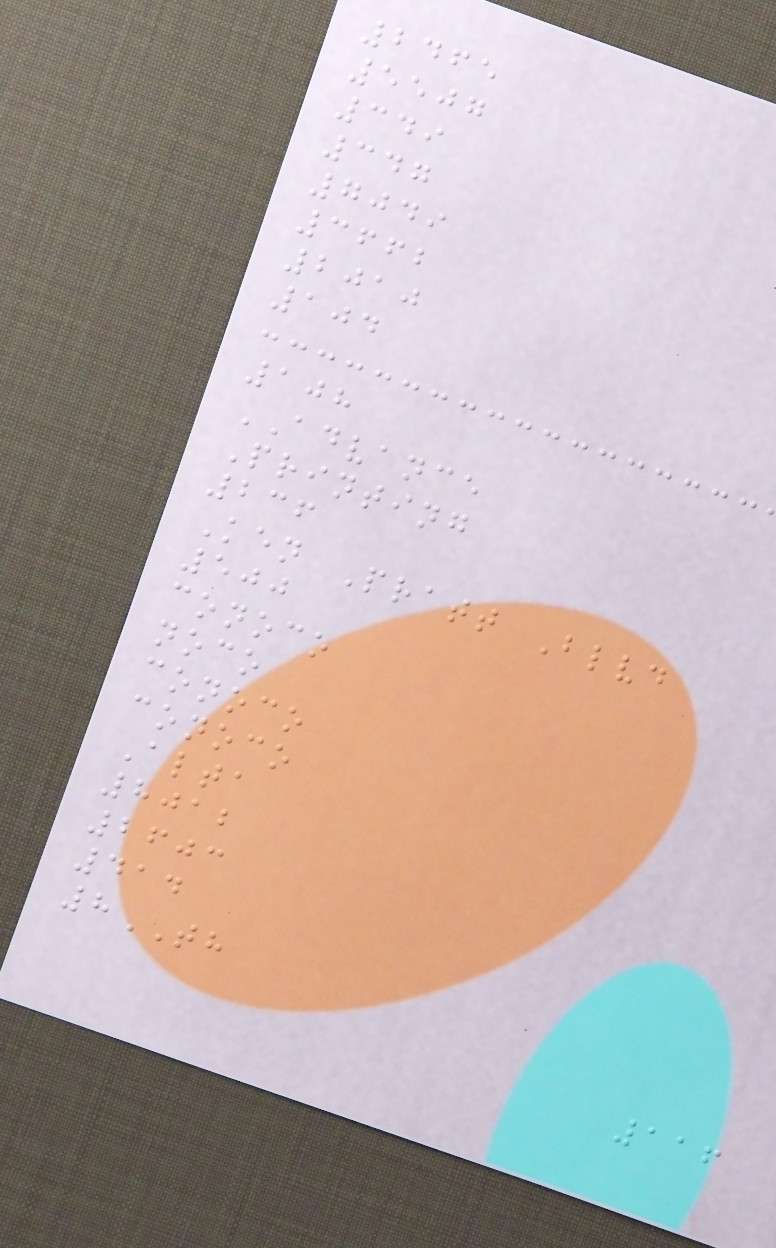2465
5507
349
347
7049
3662
2010
104
108
ADVANCE
Printing
236
Ken Pratt Blvd
500
conoco
noco
conoco
conoco
Alta
8012
2603
414
8TH
116
